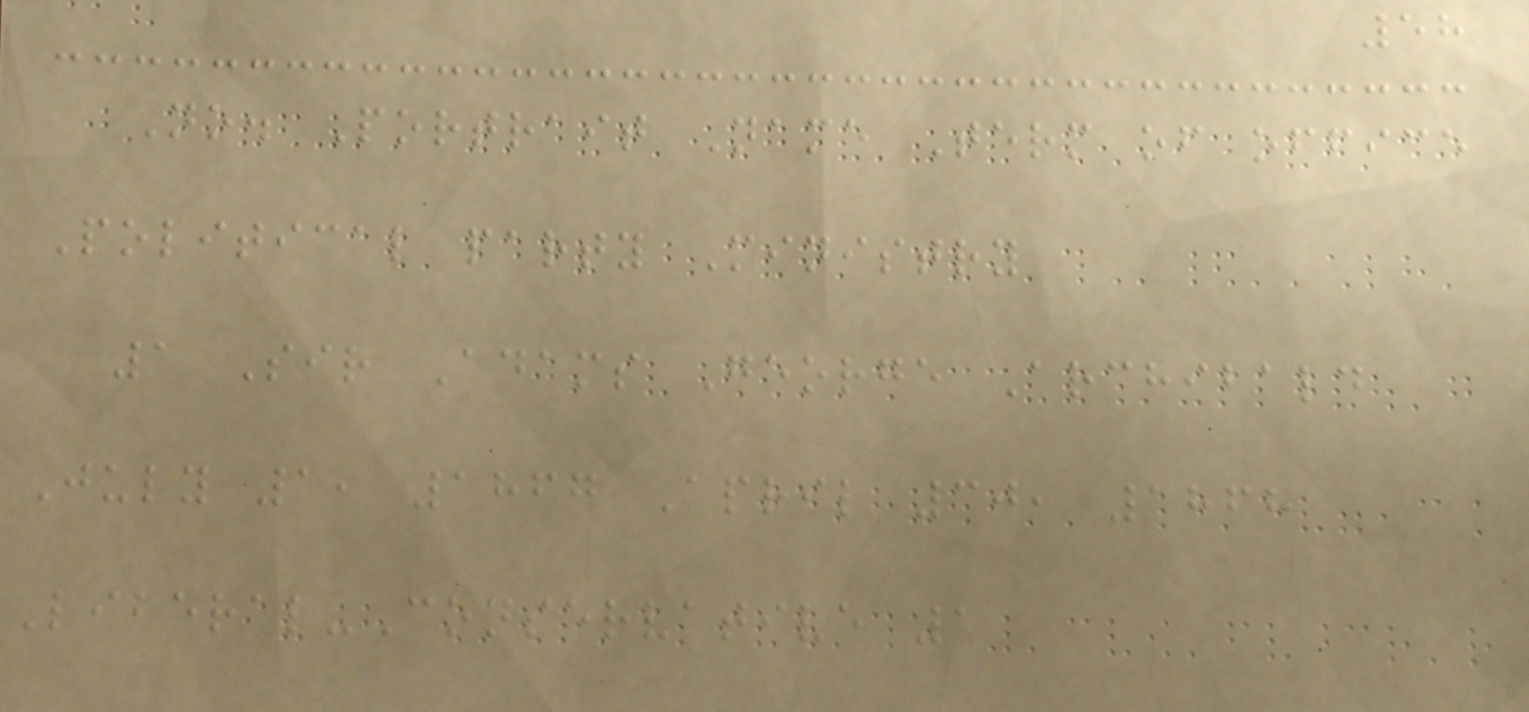58
No. Portrait Name Term of office
Political party Ministry
1 Sir Adams George Archibald
July 1, 1867 April 30, 1868
Liberal-Conservative 1
